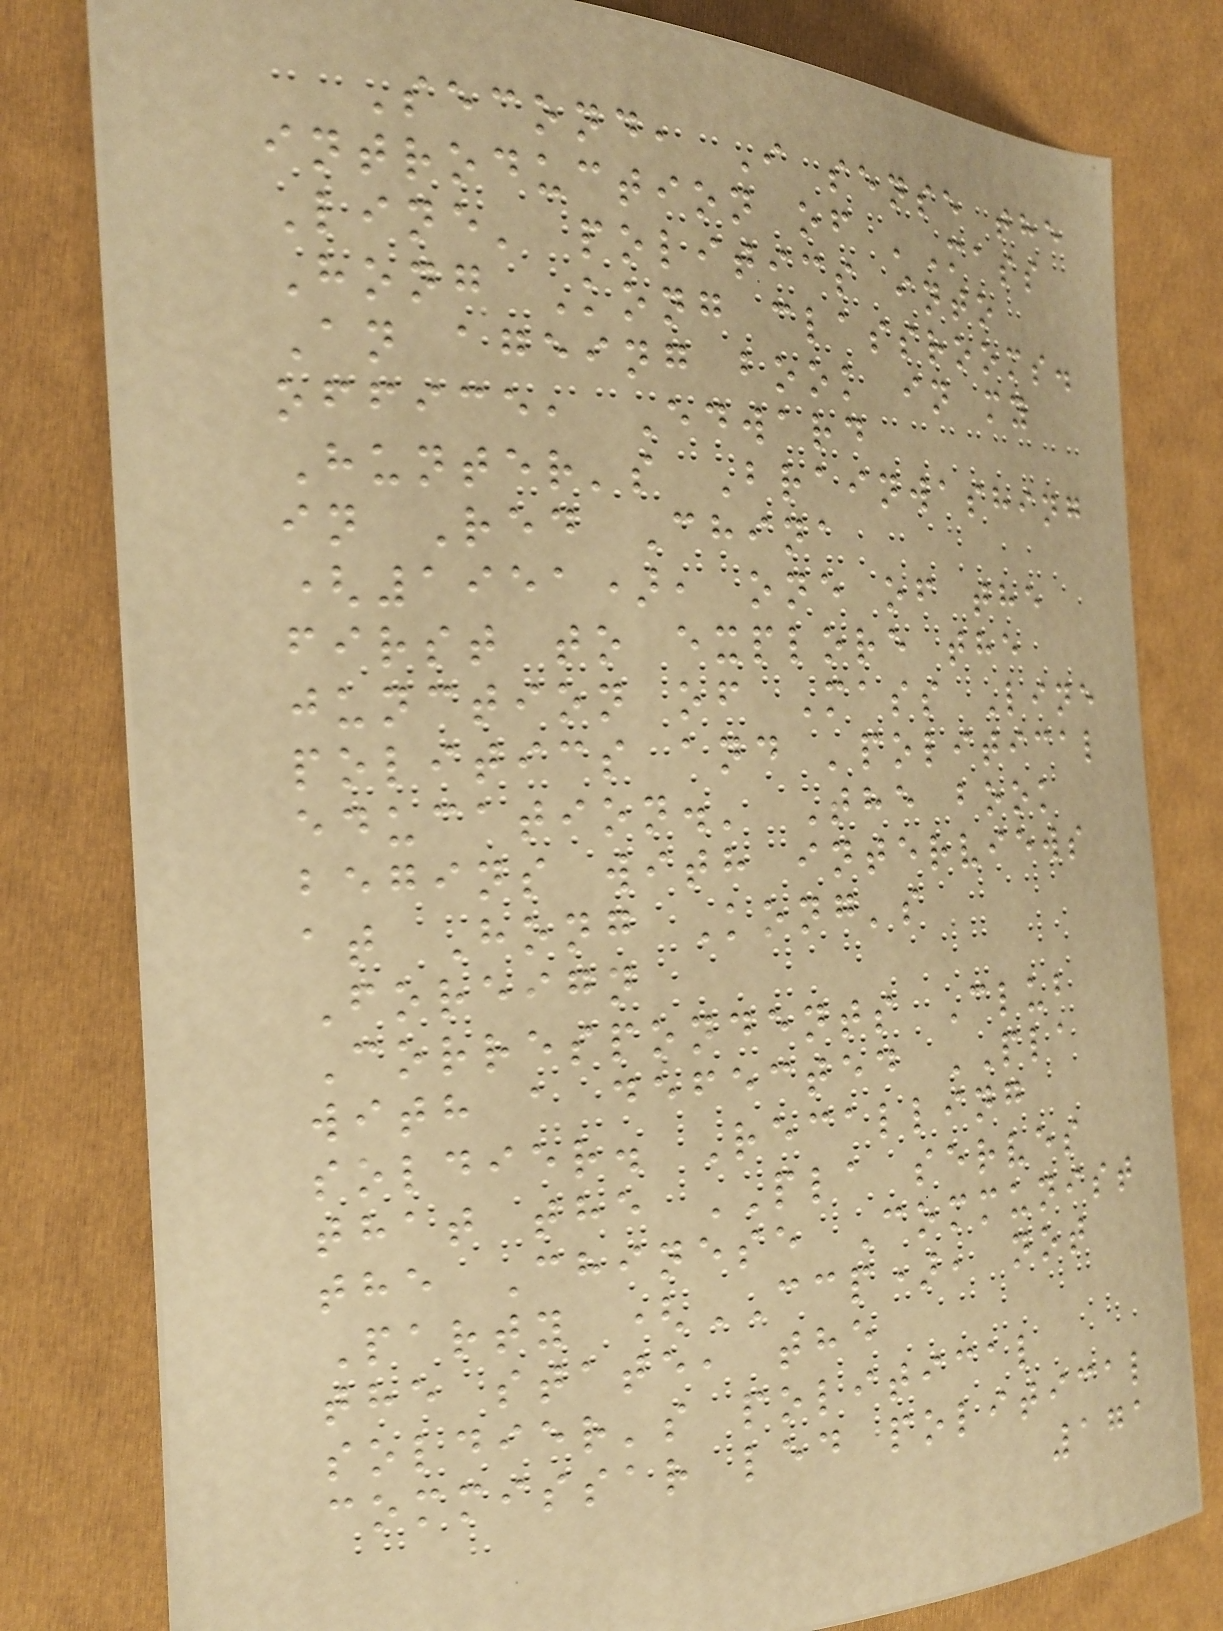Second, I sense the
introduction of 'Mass
Line' politics into
Hong Kong classrooms.
An ageing book in my
office, Edward
Hunter's Brainwashing
in Red China
(1951), one of the
first to explore the
junction of Mass Line
politics and 'political
education.' The book
begins with interviews
at Hong Kong's
Foreign
Correspondents Club
with a defected PLA
soldier. Recalling
that the PLA serves
the Chinese Communist
Party (CCP), not
the state, the
soldier's political
commissar led political
171
